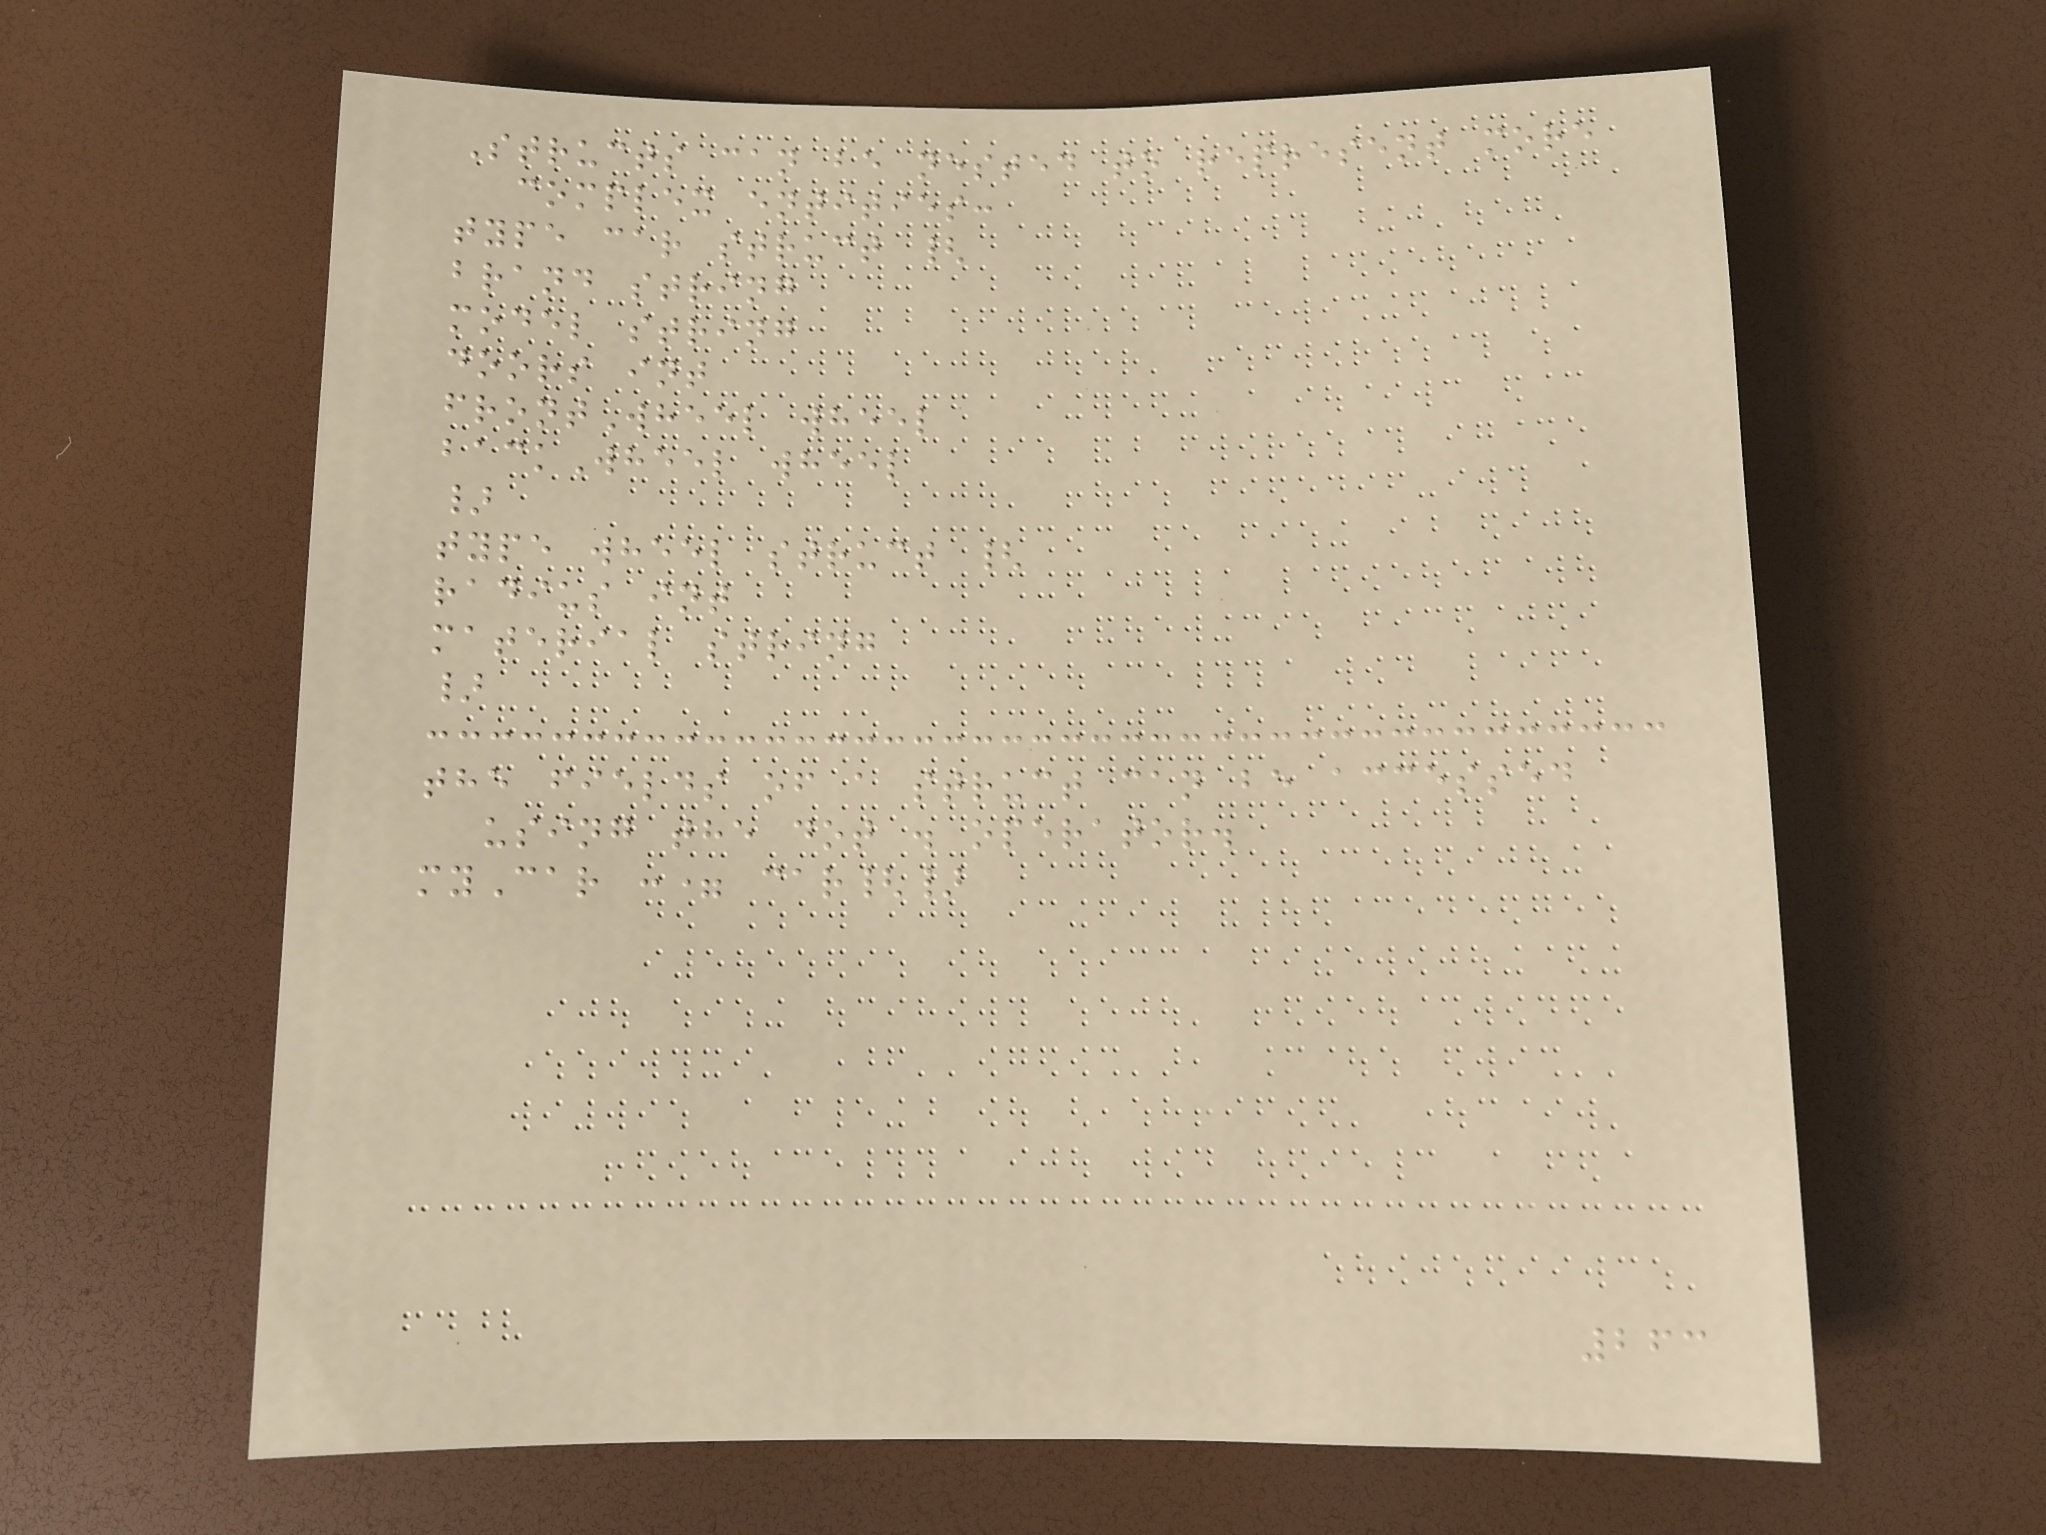Structs can be nested to represent more
complex entities:
type car struct {
brand string
model string
doors int
frontWheel wheel
backWheel wheel
}
type wheel struct {
radius int
material string
}
the fields of a struct can be accessed
using the dot . operator.
myCar := car{}
263
